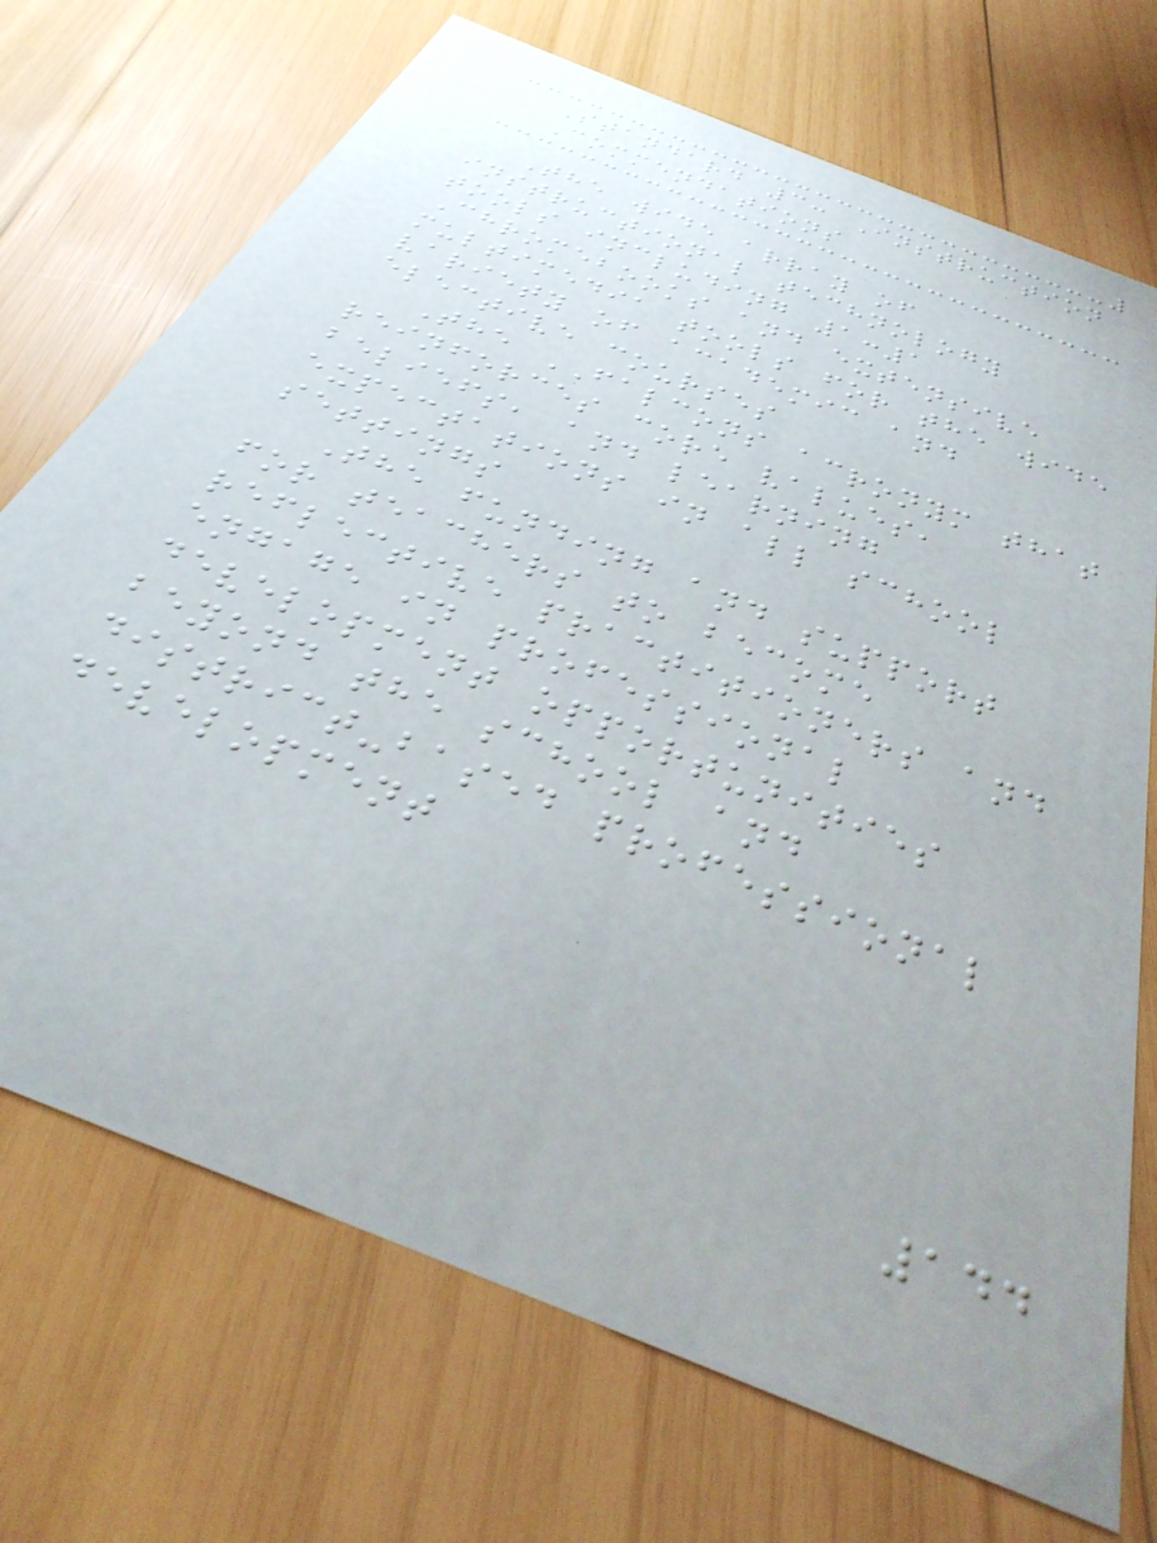Standard 3: Instruction
Commendations
The wide array of
instructional technology
tools including 1:1
Chromebooks and extensive
multimedia tools for the wide
variety of academic and
elective courses
The FALCONS acronym that
reinforces core values,
beliefs, and learning
expectations in all school
settings
The funding and support
for teachers to become
reflective practitioners and
engage in professional
development opportunities
beyond the school and
district-based professional
development
144
